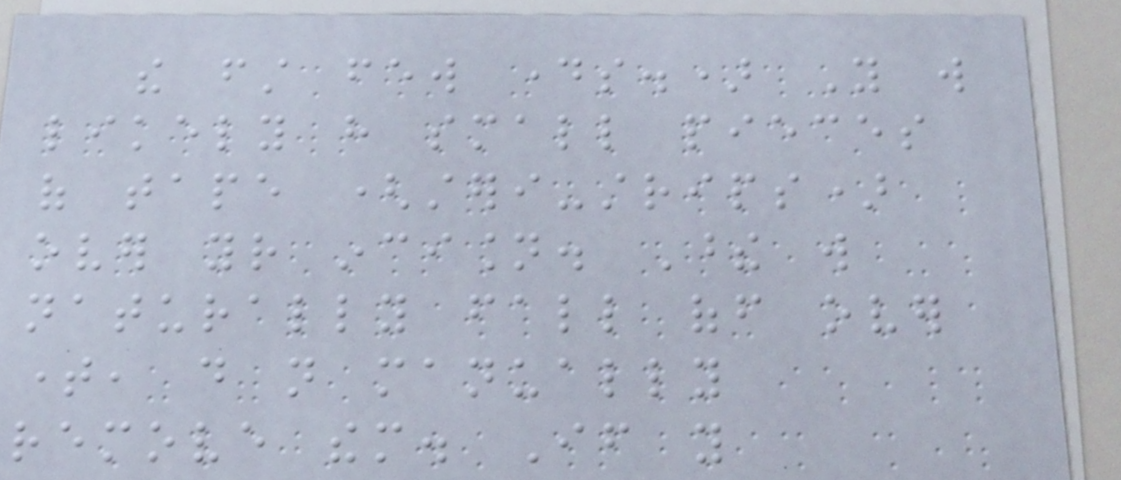the first few days.) You will
likely have small pieces
of tape (steri-strips)
over your incision. These will
naturally fall off over
time, do not manually
remove them. If you
